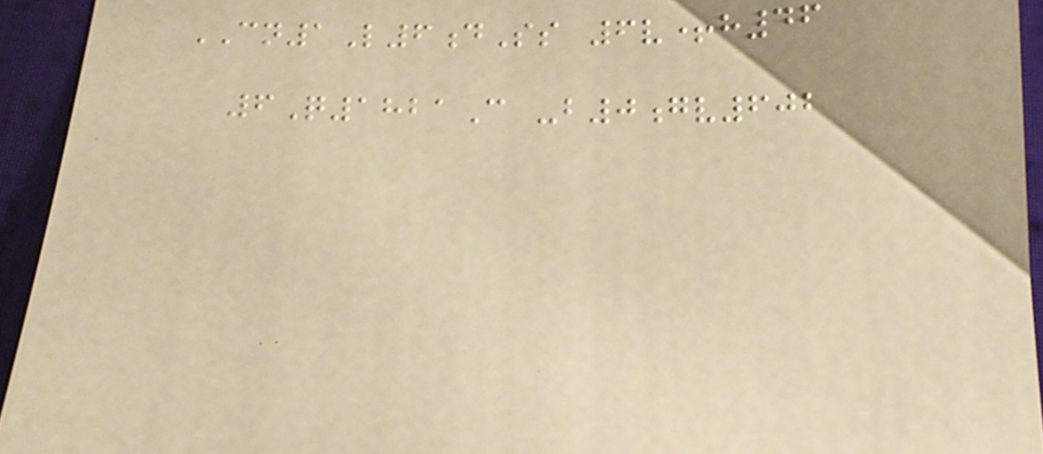CN1L6dSs 6v+h46
6Q1821C -b0gv602
